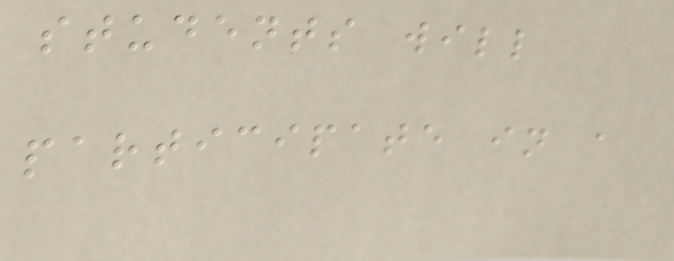students will
participate in a
